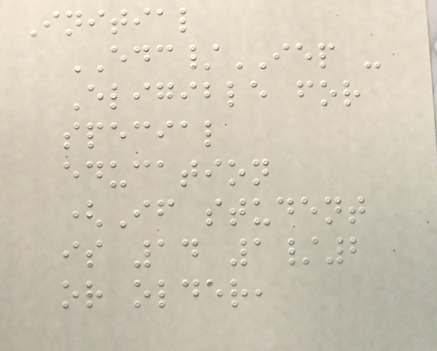Initial
EDC/IEP -
Eligible for
special
education
(If student
is 14 1/2
or older,
